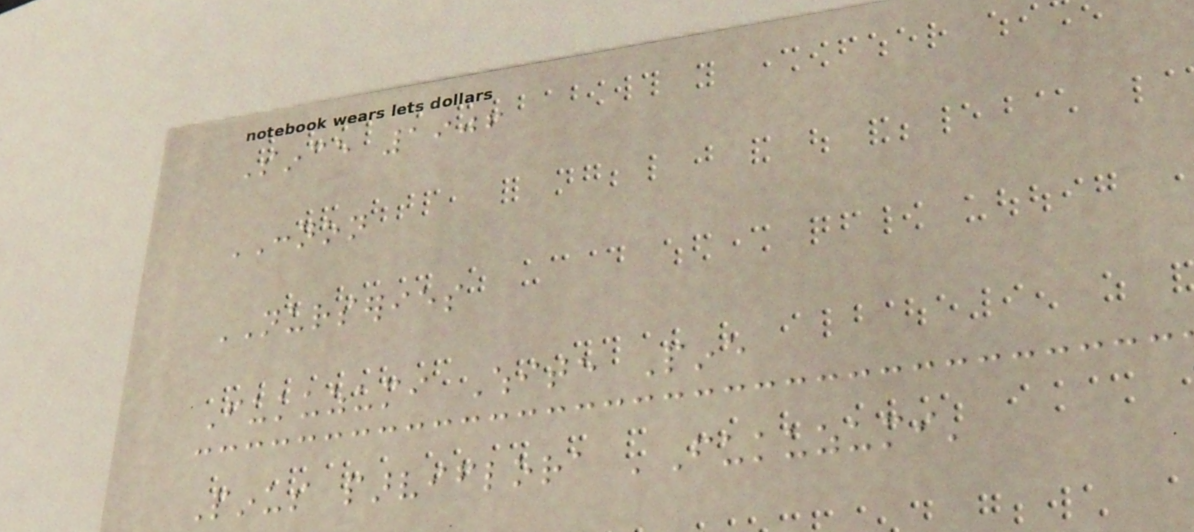Since 1906
CONNON
NURSERIES
Fukuzumi White Pine
Pinus parviflora 'Fukuzumi'
